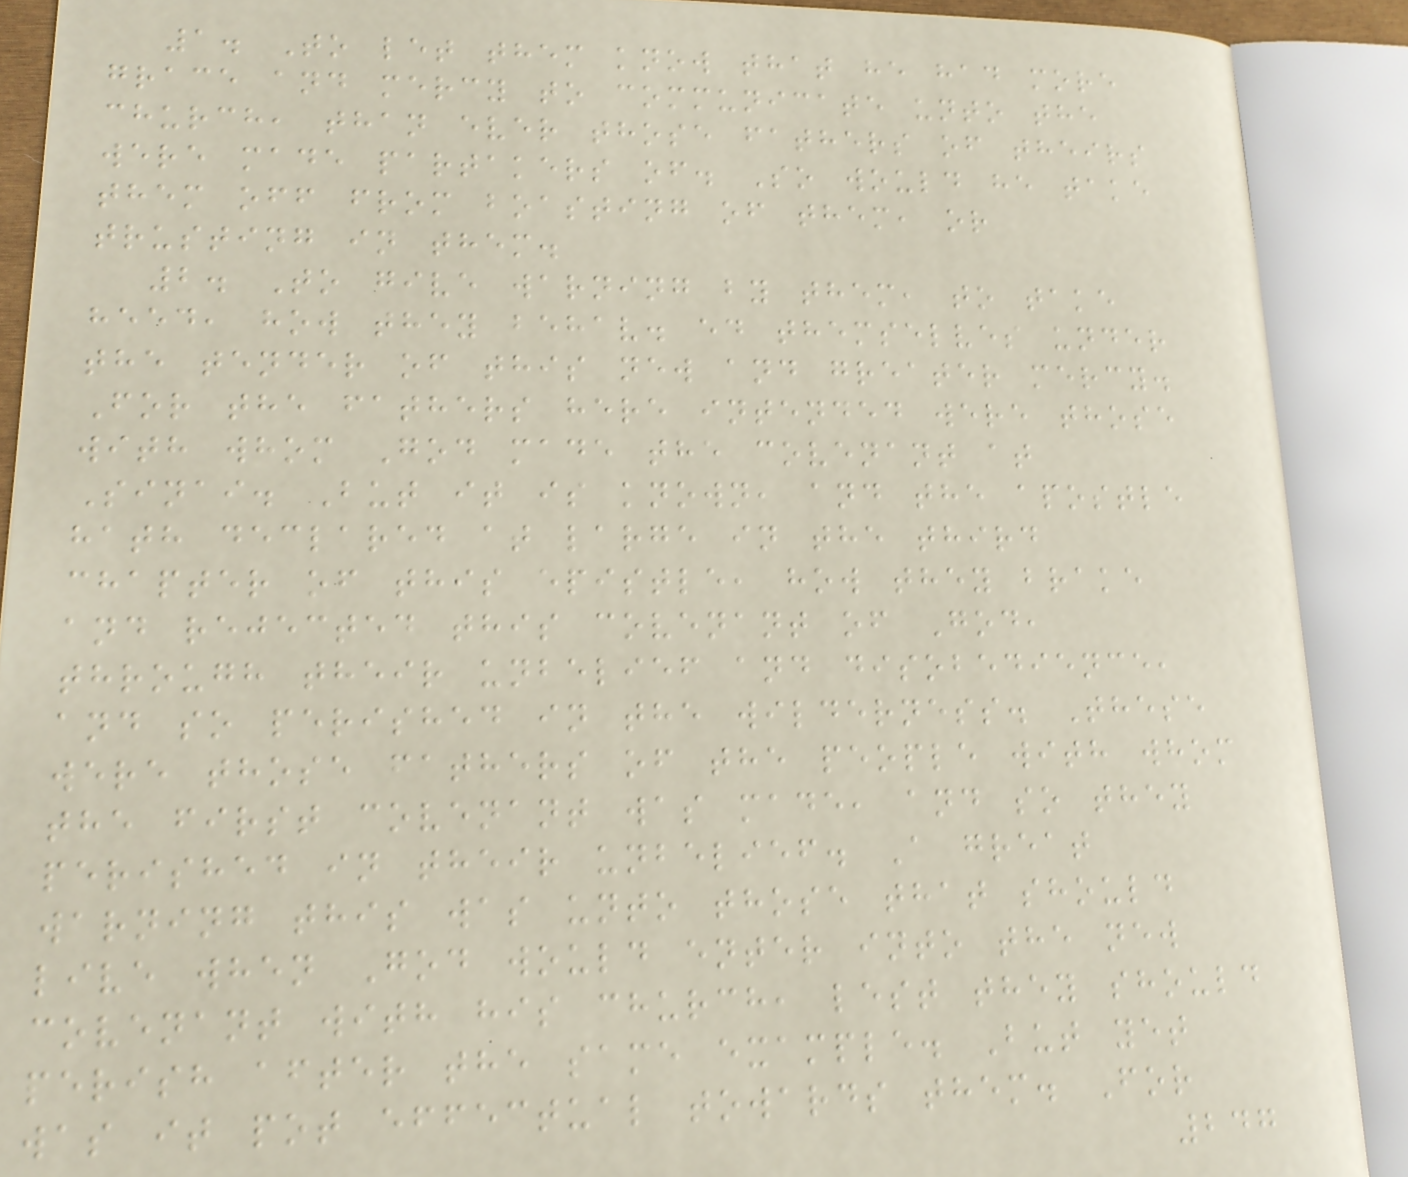1. To let them know that he had more
grace and mercy to communicate unto the
church, than ever those fathers of theirs
were made partakers of. So would he take
them off from boasting of them, or
trusting in them.
2. To give warning by them, to take
heed, how they behav. ed themselves under
the tender of this new and greater mercy.
For the fathers here intended were those
with whom God made the covenant at
Sinai. But it is known, and the apostle
hath declared at large in the third
chapter of this epistle, how they brake
and rejected this covenant of God,
through their unbelief and disobedience,
and so perished in the wilderness. These
were those fathers of the people with whom
the first covenant was made, and so they
perished in their unbelief. A great
warning this was unto those that should
live when God would enter into the new
covenant with his church, lest they should
perish after the same example. But yet
was it pot effectual towards them. For
247
